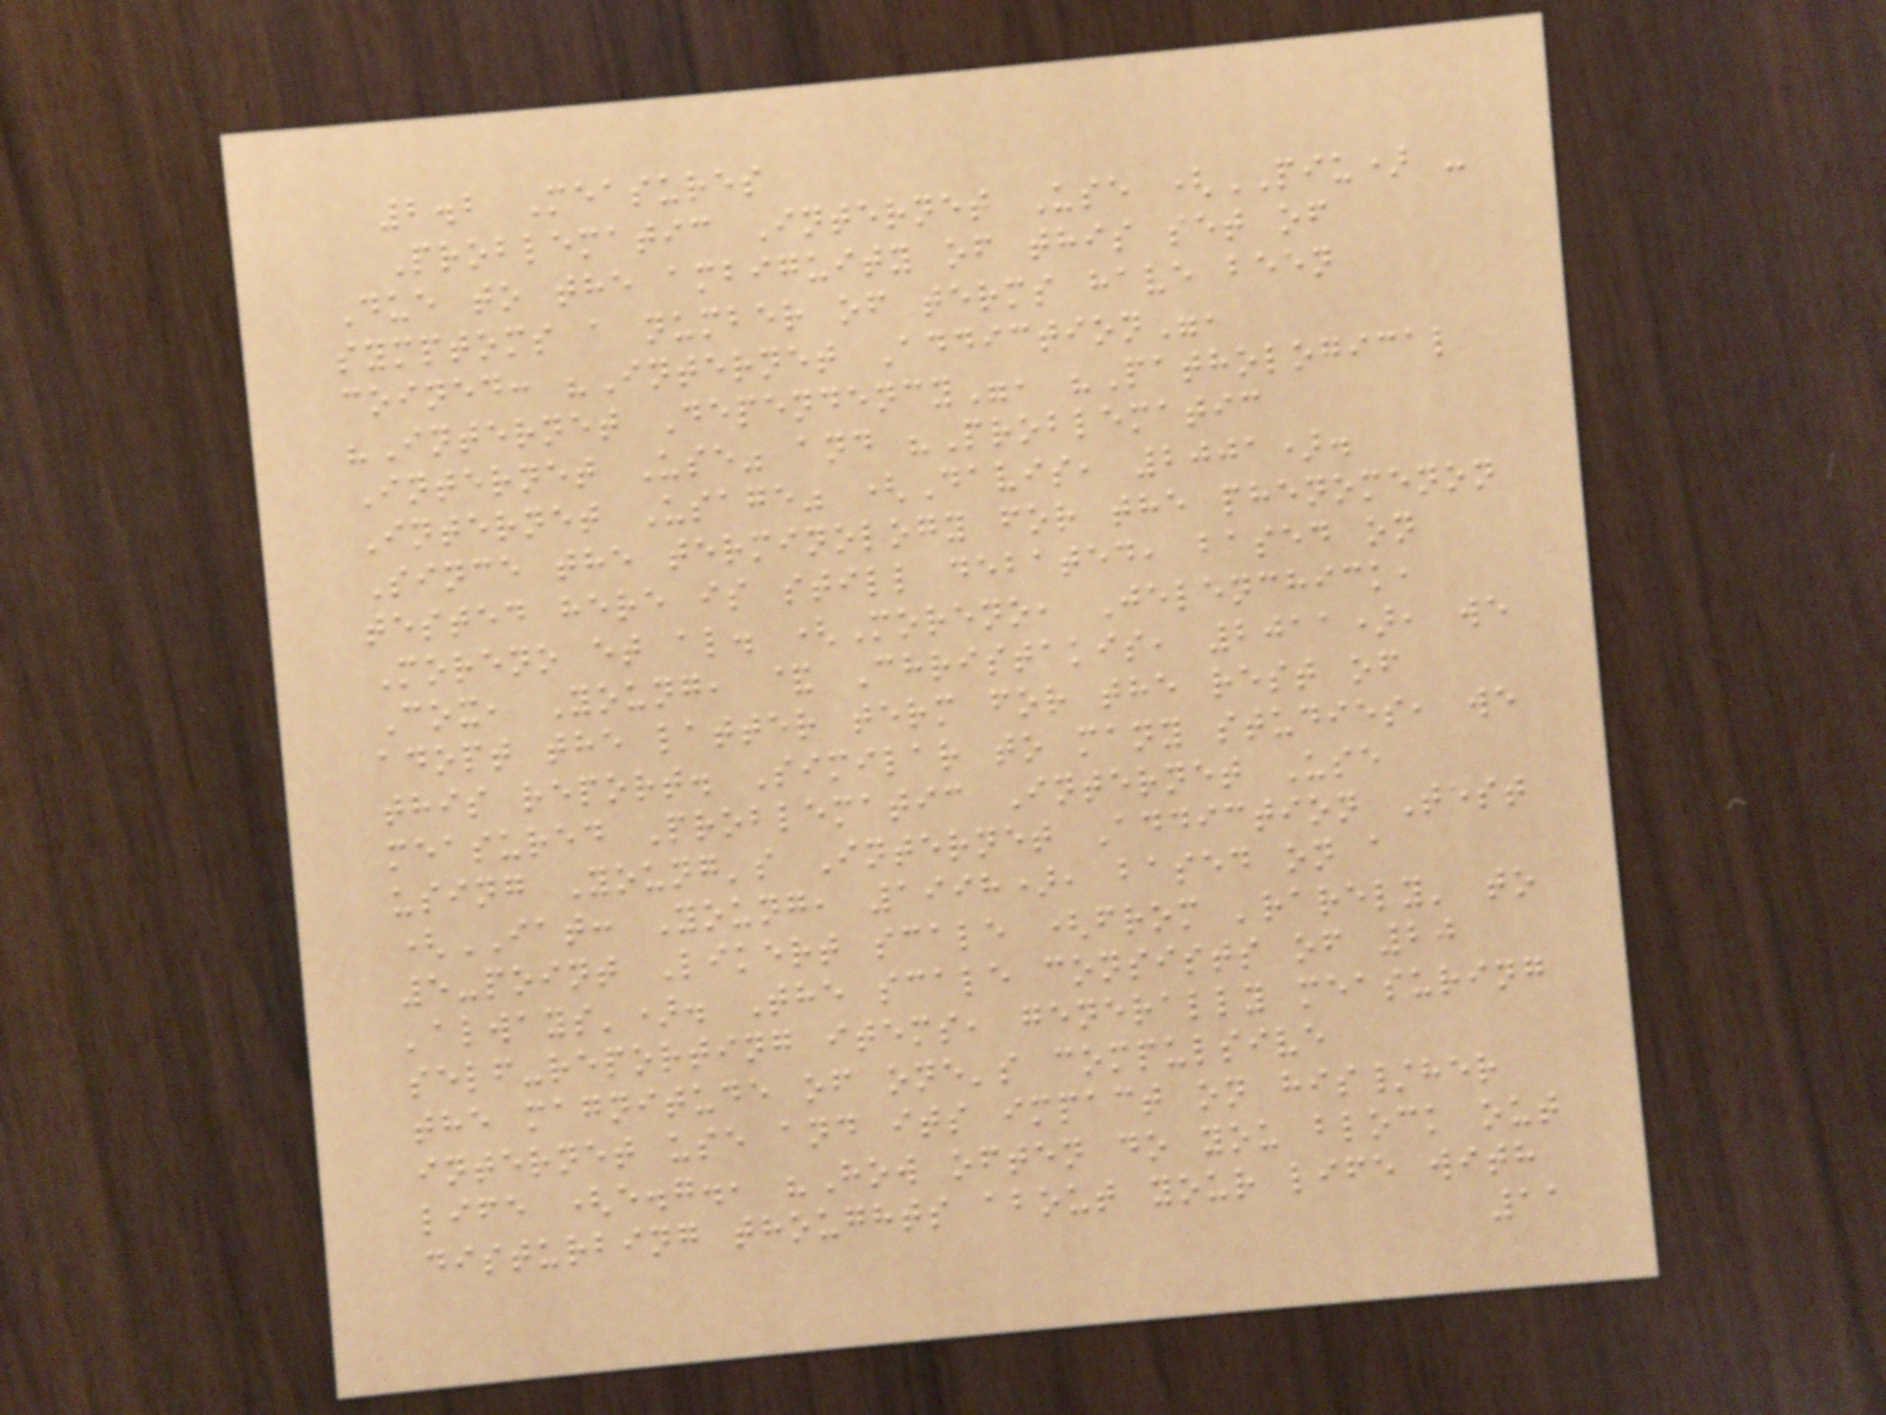2.2 Measures
Problematic Internet Use (PIU) -
Due to the ambiguity of this set of
symptoms a number of terms have been
coined: "Internet Addiction",
"Internet Dependency", "Pathological
Internet Use" and "Problematic
Internet Usage" (Davis, 2001).
Since the terminology for the phenomenon
tested here is still debated, based on
Moreno et al. (Moreno, Jelenchick,
Cox, Young, & Christakis, 2011), we
adopt the latter term for the rest of
this report. Similar to many studies, we
measured Problematic Internet Use
using Young's Internet Addiction Test
(IAT: Young, 1998), based on a
5-point Likert scale (from 'rarely' to
'always'). The scale consists of 20
self-reporting items, generally measuring
the magnitude of one's compulsive
internet use and its impact on his/her
life (e.g., "How often do you block out
disturbing thoughts about your life with
11
